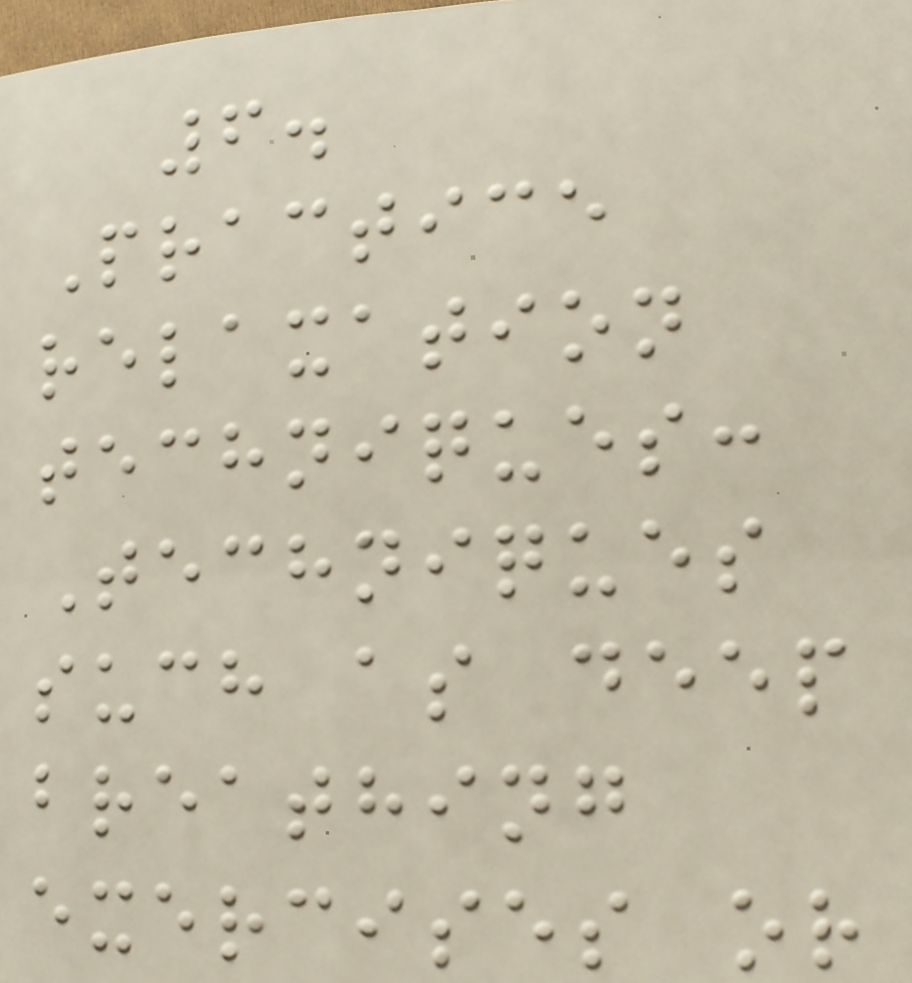6.
Practice
relaxation
techniques:
Techniques
such as deep
breathing
exercises or
